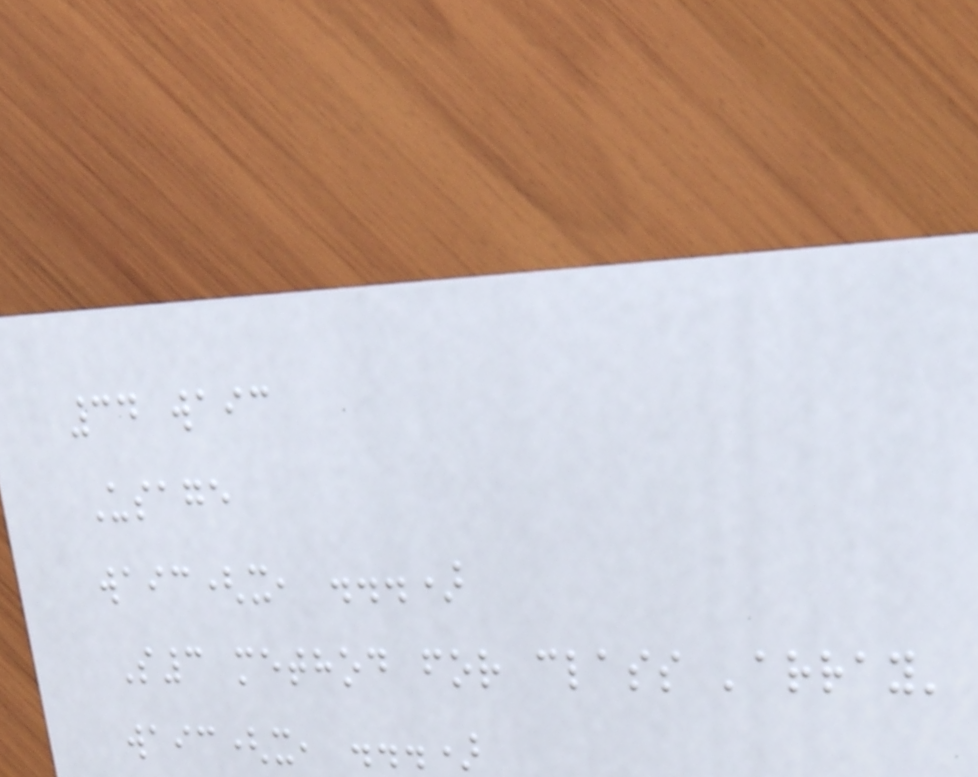34 waic
Usage
waic(x, ...)
S3 method for class 'array'
waic(x, ...)
